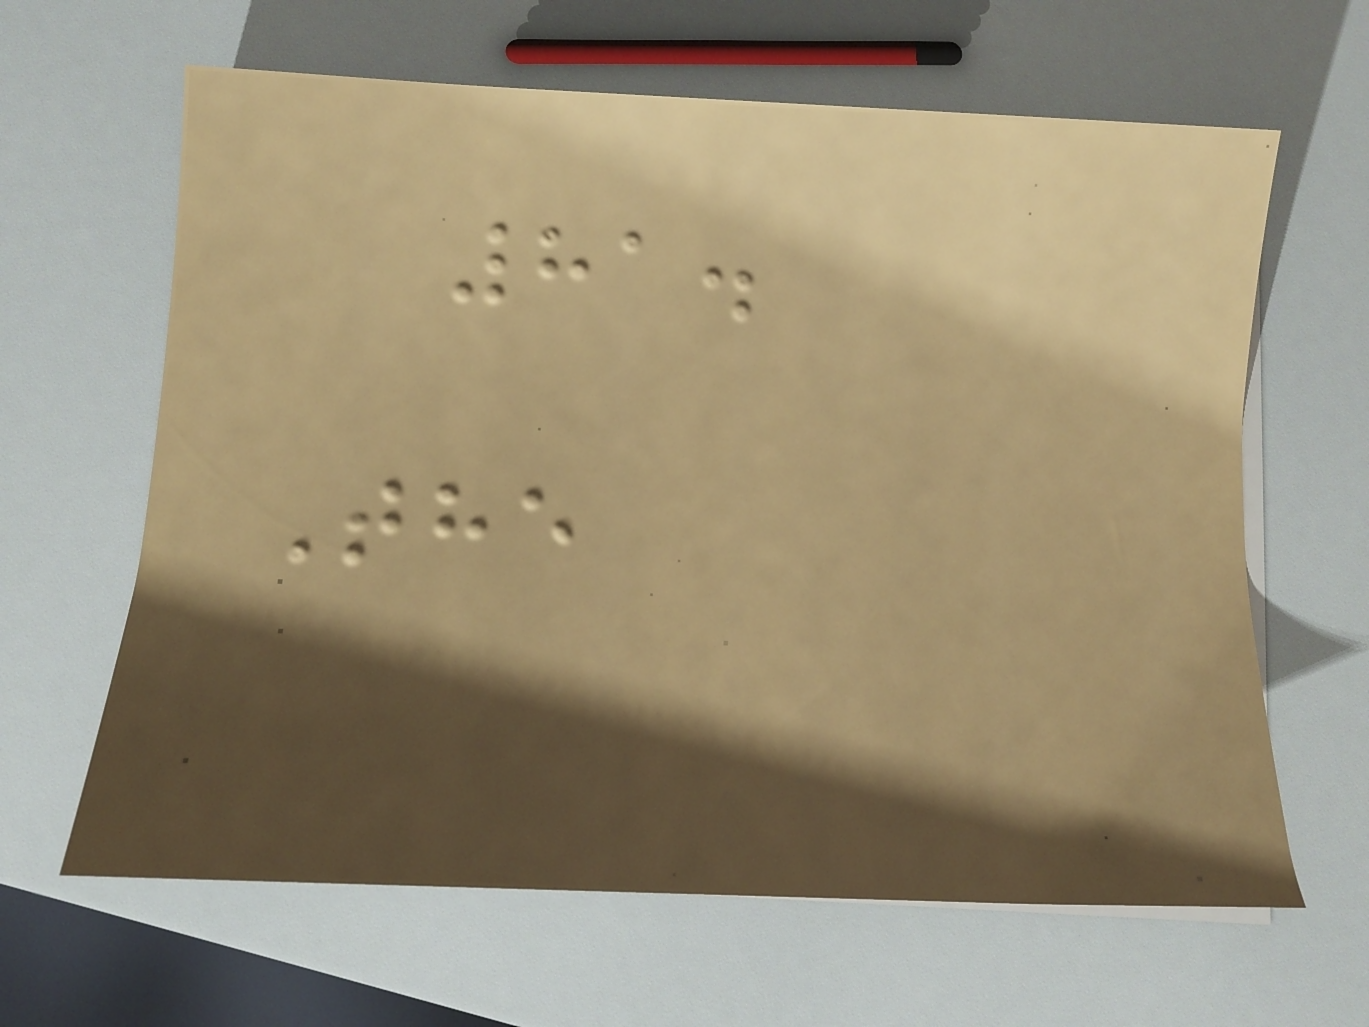81.
The
